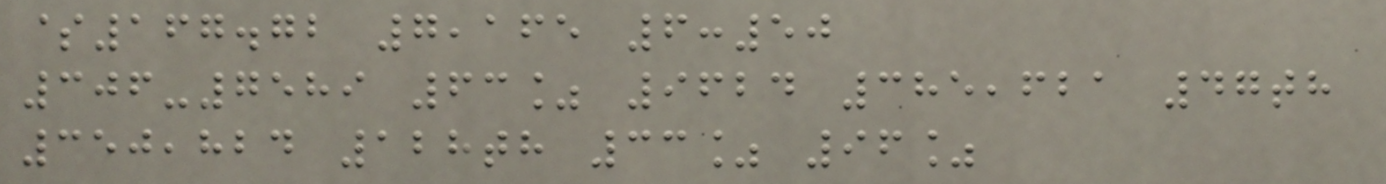$167.72 7,165 6:50
306-7589 63% 9624 385,621 47th
350,824 128th 33% 96%
